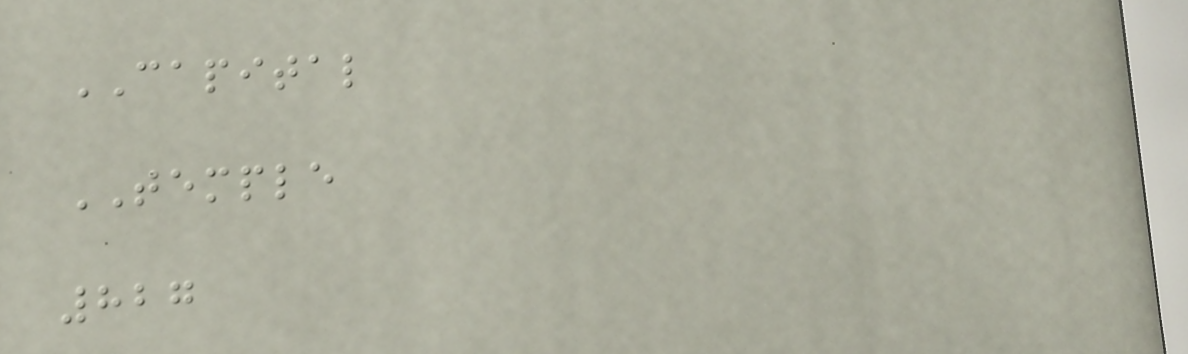CAPITAL
TEMPLE
827
